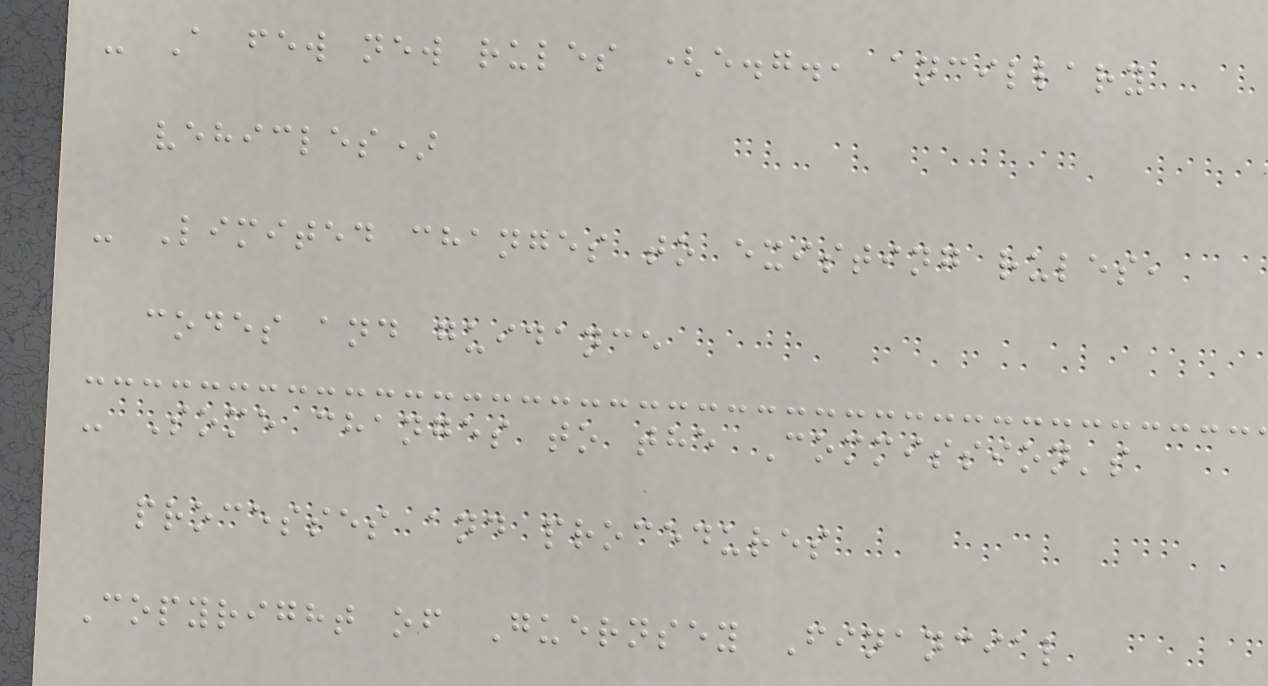- A few new rules (e.g., ancillary
vehicles)
- Limited changes to existing rules,
codes and guidance
- Some changes to the Commission's
processes and procedures
Copyright of Guernsey Financial
